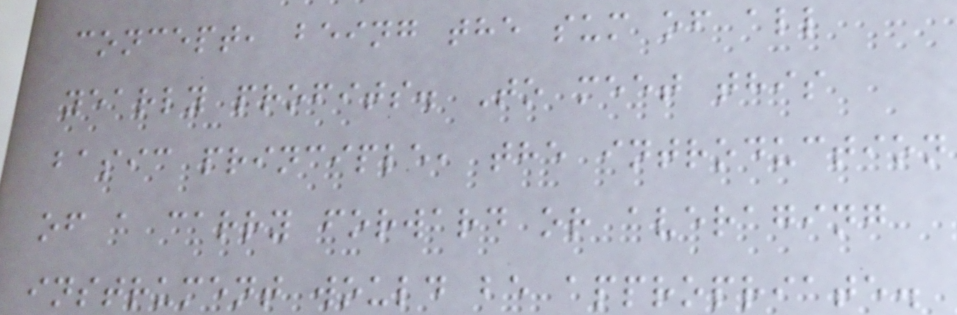concept, being the sum of all
yearly profits. To meet this
basic principle, the introduction
of a carry forward or averaging
instrument would be appropriate.
